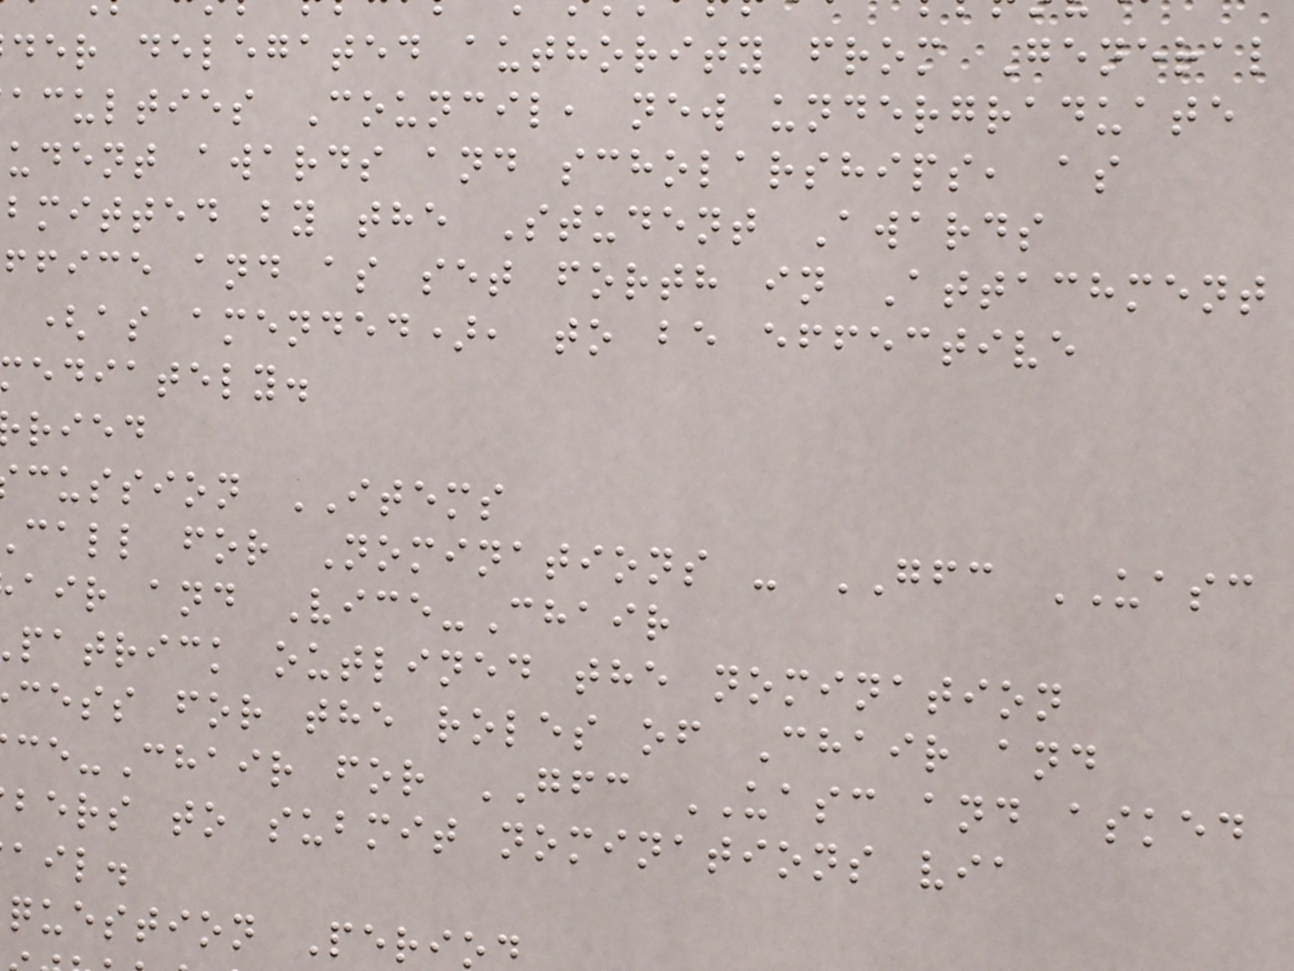der delegated authority from General
aculties Council, new undergraduate
udent awards and scholarships, as
bmitted by the Student Awards
ffice and as set forth in Attachment
(as amended), to be effective
ediately.
ried
cussion ITEMS
call for Nominations - GFC UASC
air and Vice-Chair
patrick outlined the nomination
cess for the roles of Chair and
ce-Chair for GFC UASC and asked
bers to submit nominations via
ail.
question Perio
